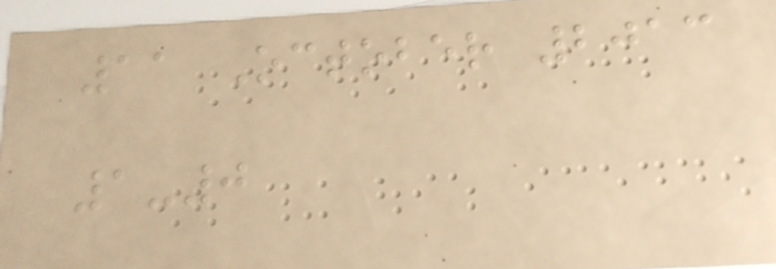11 October 2013
1-0
